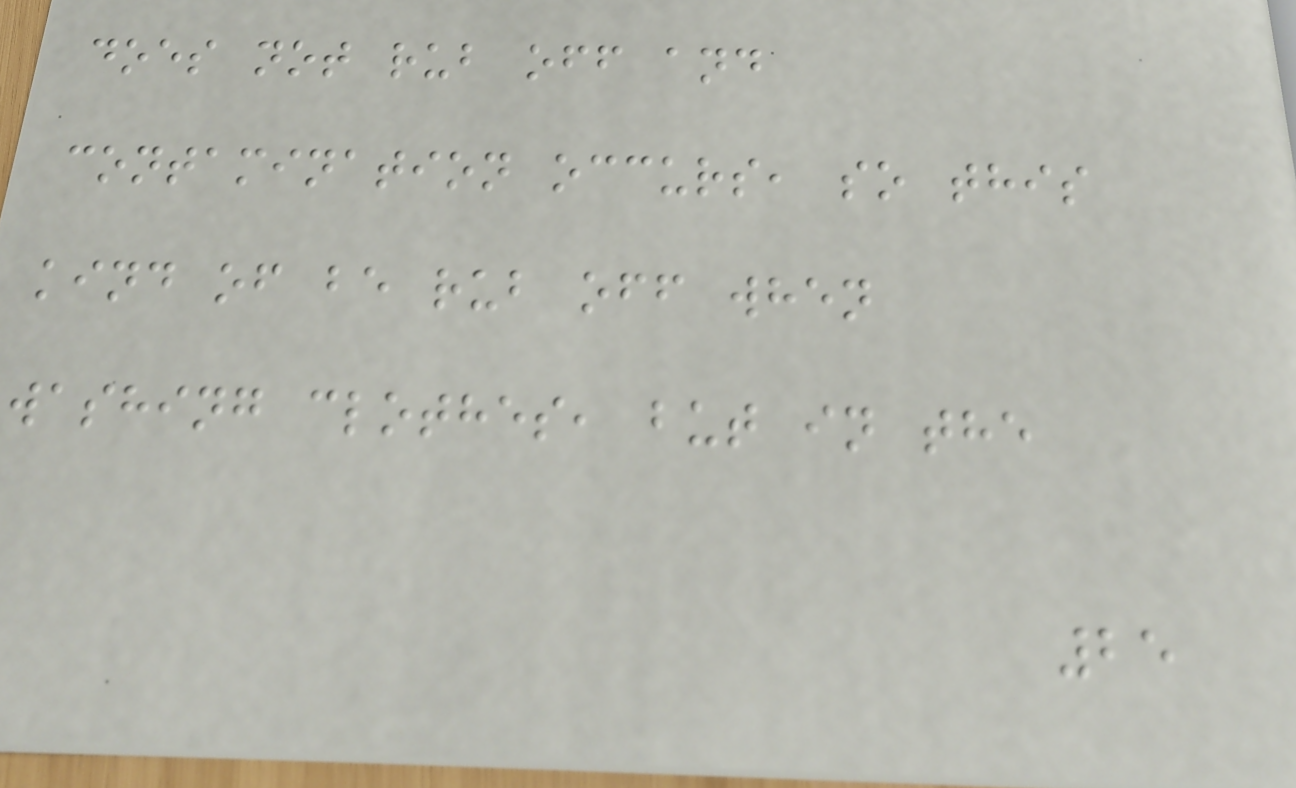does not rub off and
contamination occurs, so this
kind of be rub off when
washing clothes, but in the
25
